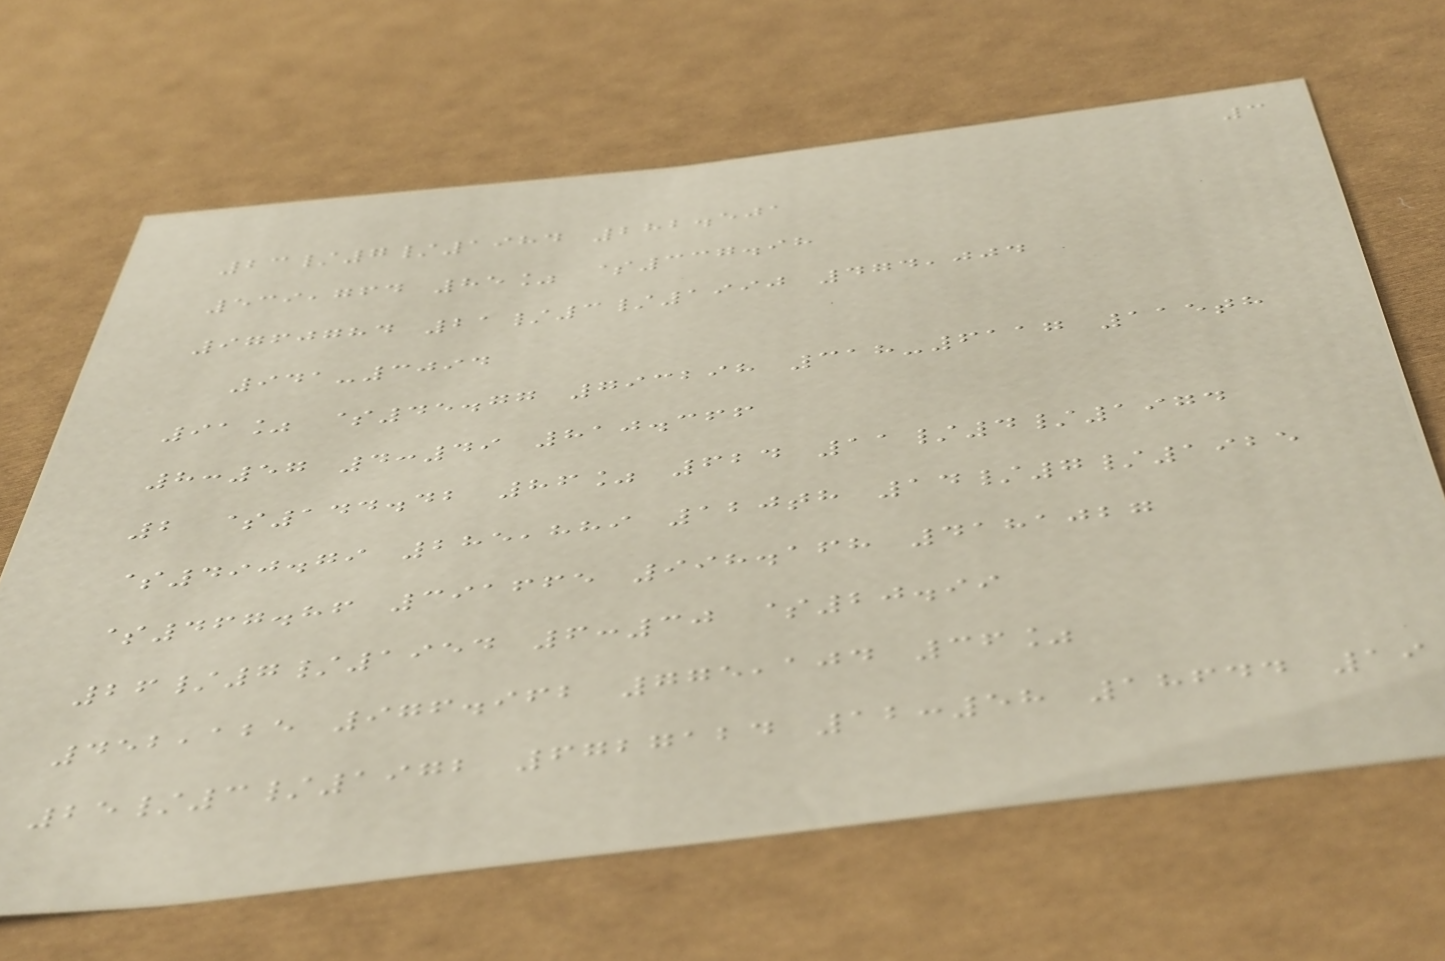3
23/7/1984 282.501
539,764 85% $337.98
9760784 21/3/1990 474,004
941-3094
91% $45.77 793298 318-6117 115th
8:57 4:49 810.366
2 $144.42 86% 624 11/4/1974
$490.79 285,889 120th 14/7/1925
$467.86 391665 998.168 4181027
26/7/1954 6:30 $20.99
452,125 976.962 775,104 36%
25/3/1972 6727124 12:58 18644 19
